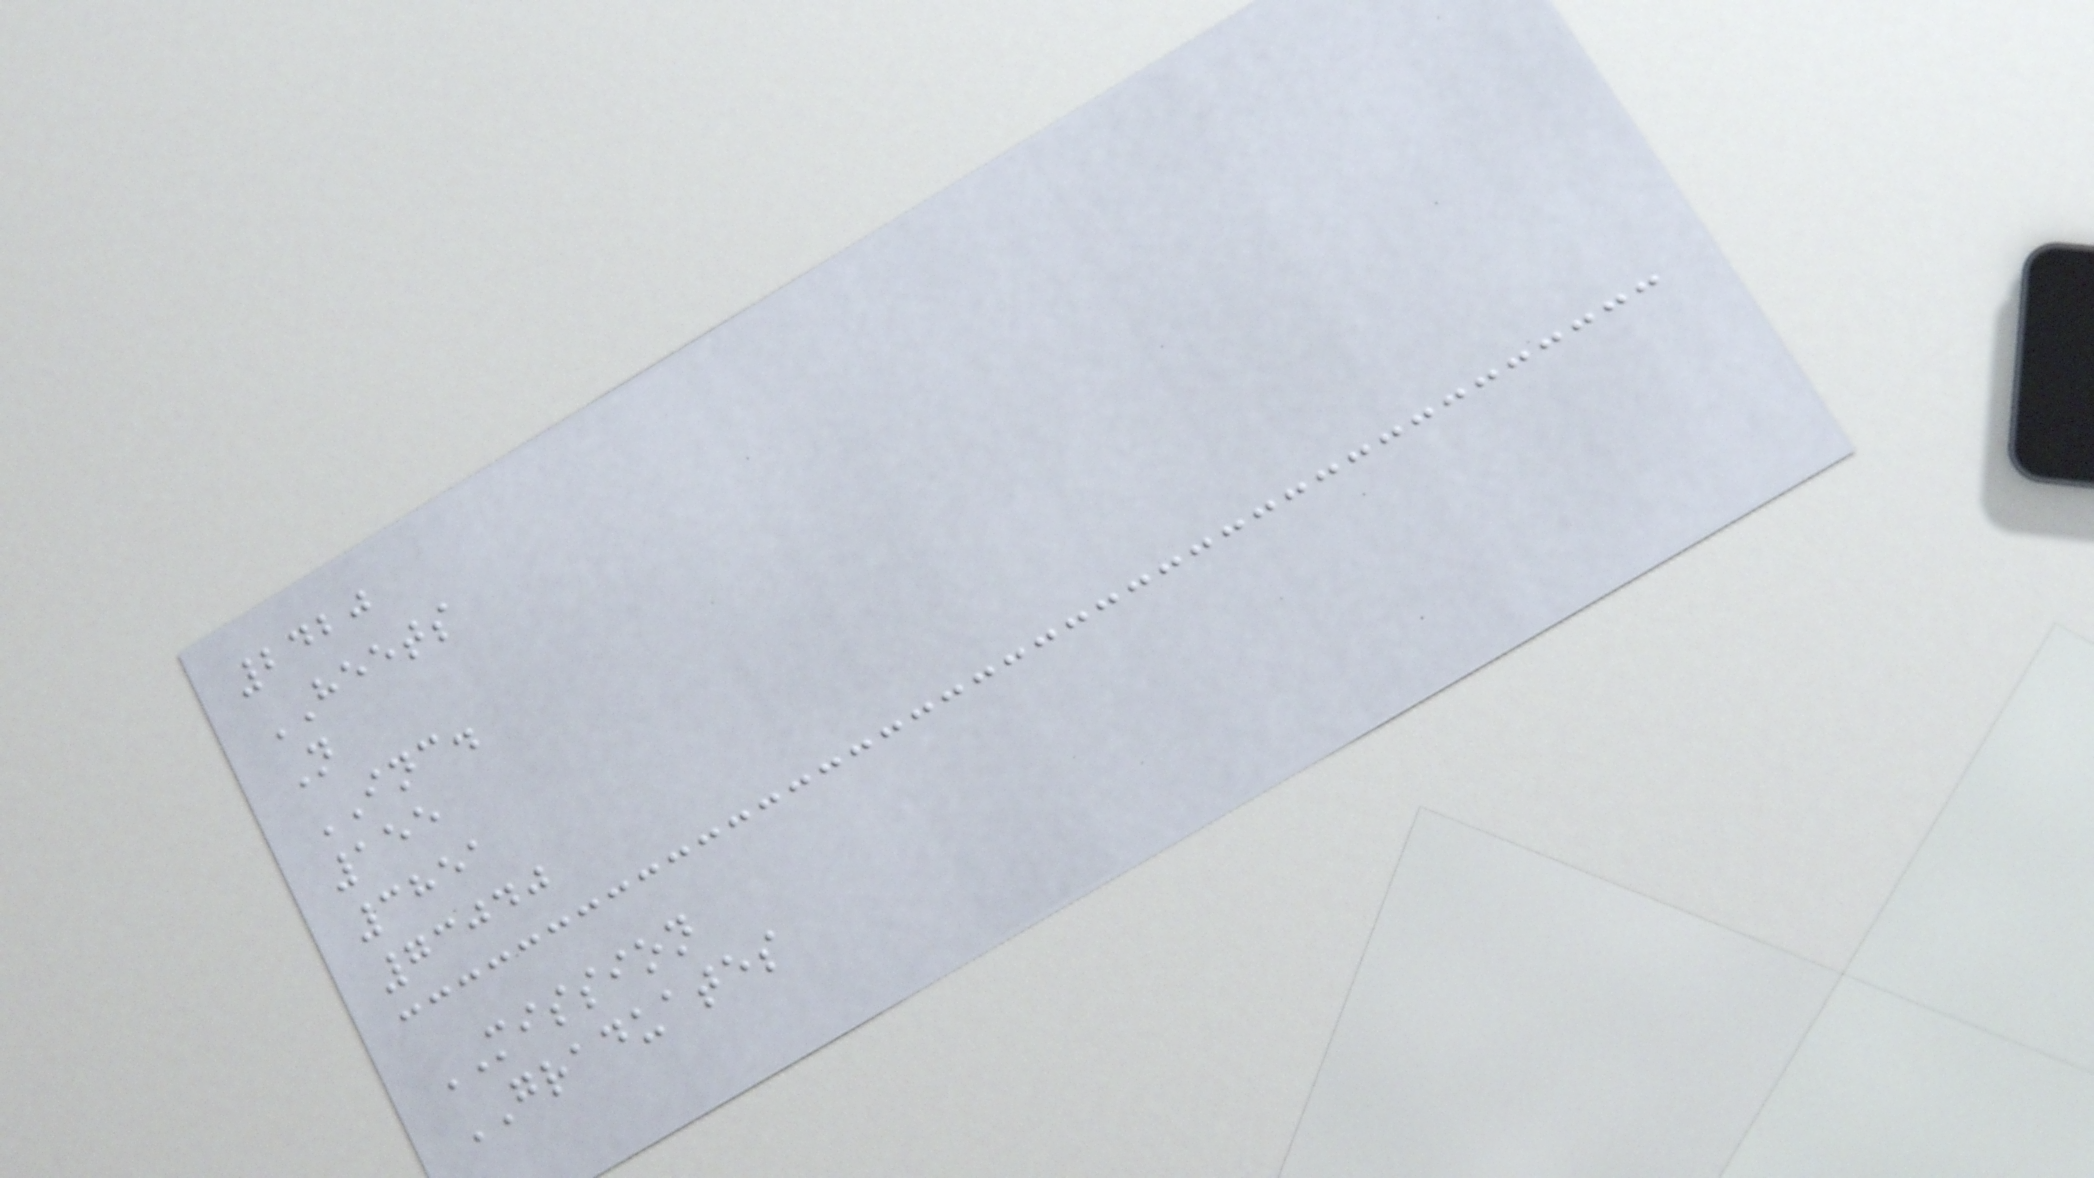2420
HEETS
N
INC.
155
3851
73040
MISSION
GRADUATES
